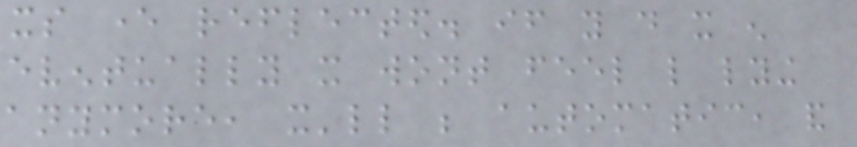its ever reflected. if you do it enough
eventually it wont feel like lying
anymore, it'll be automatic, and
